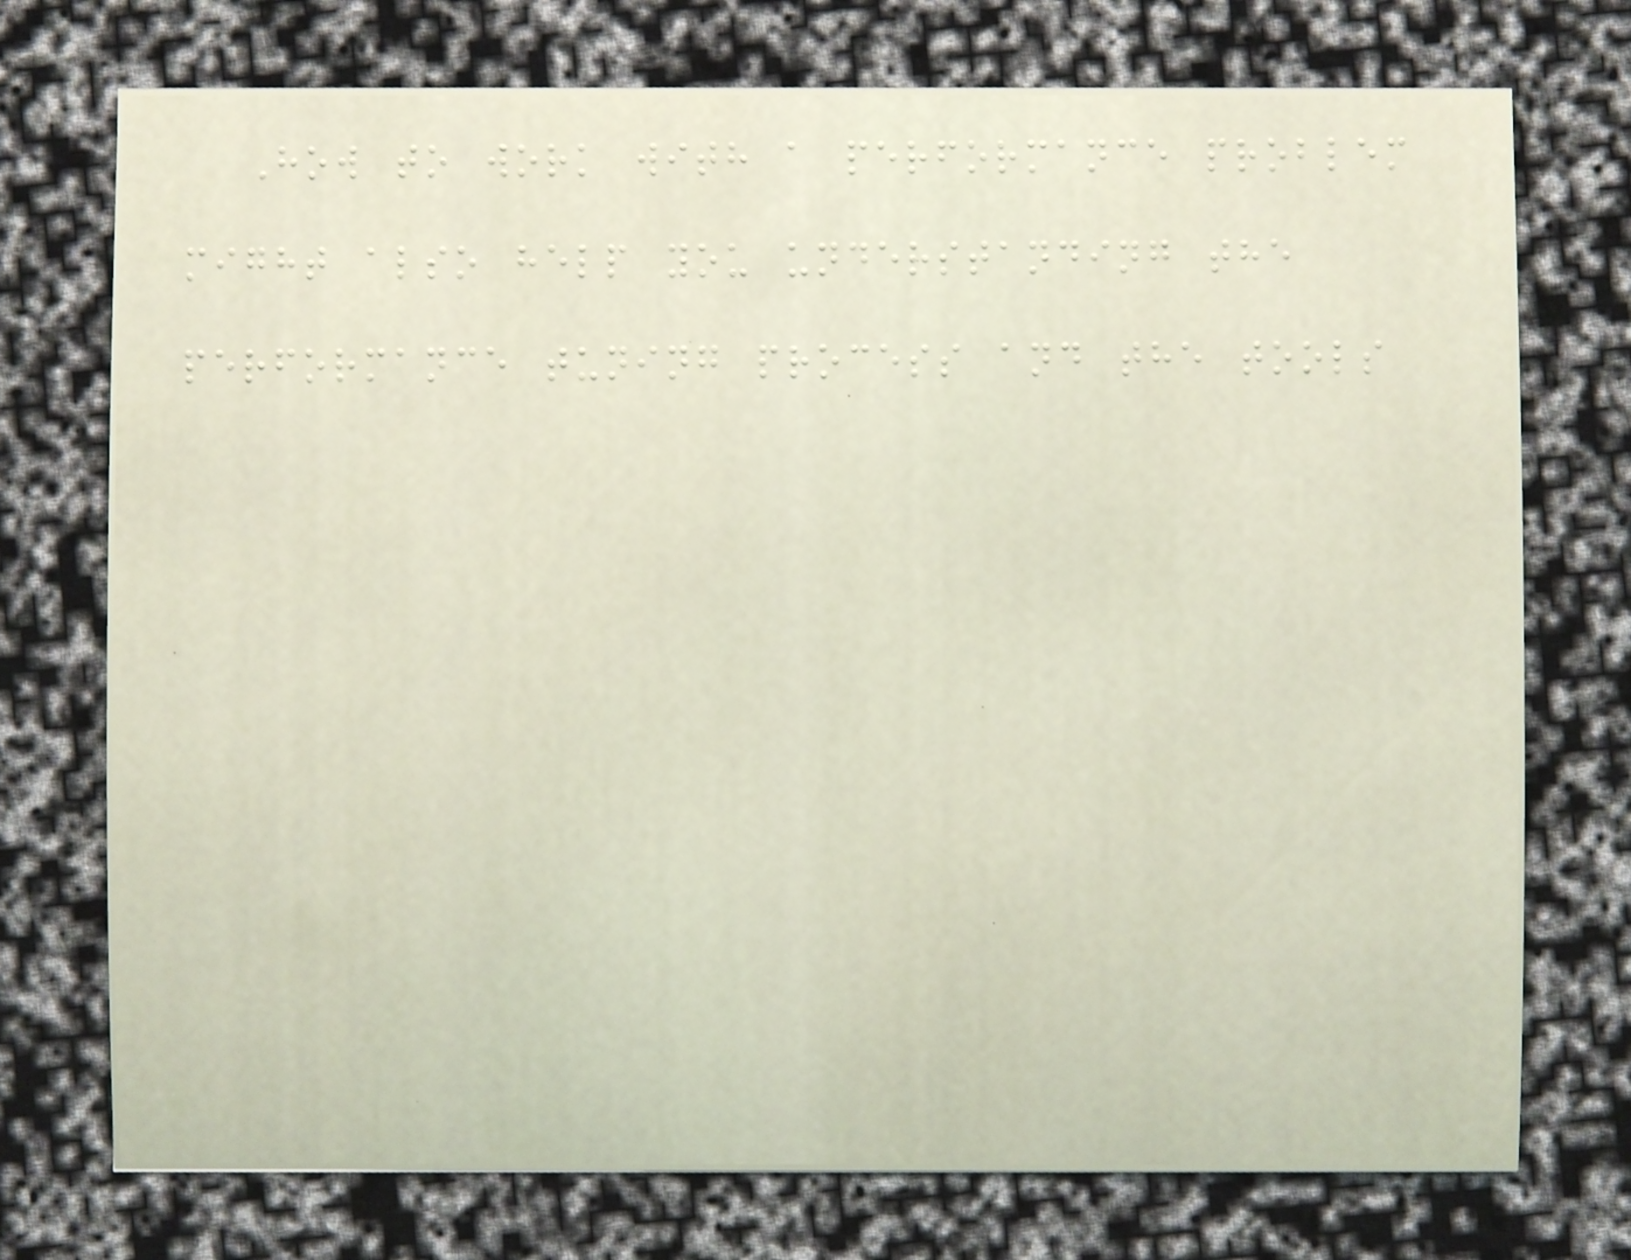How to work with a performance problem
might also help you understanding the
performance tuning process and the tools
